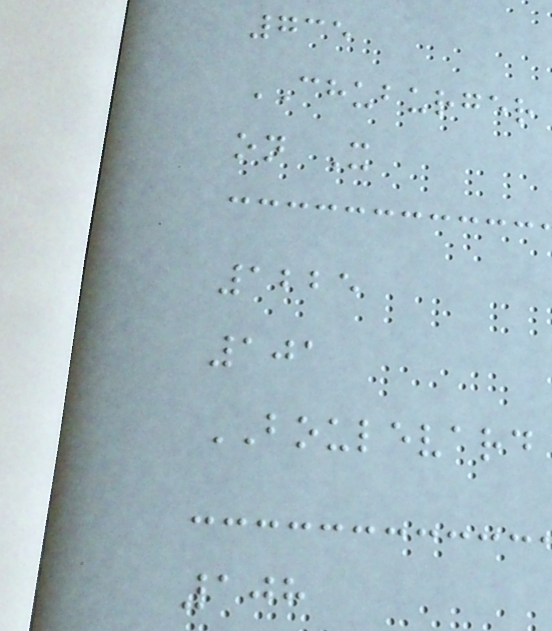735
CHUBURGER
on X
1225
101
BOULEVARD
108
